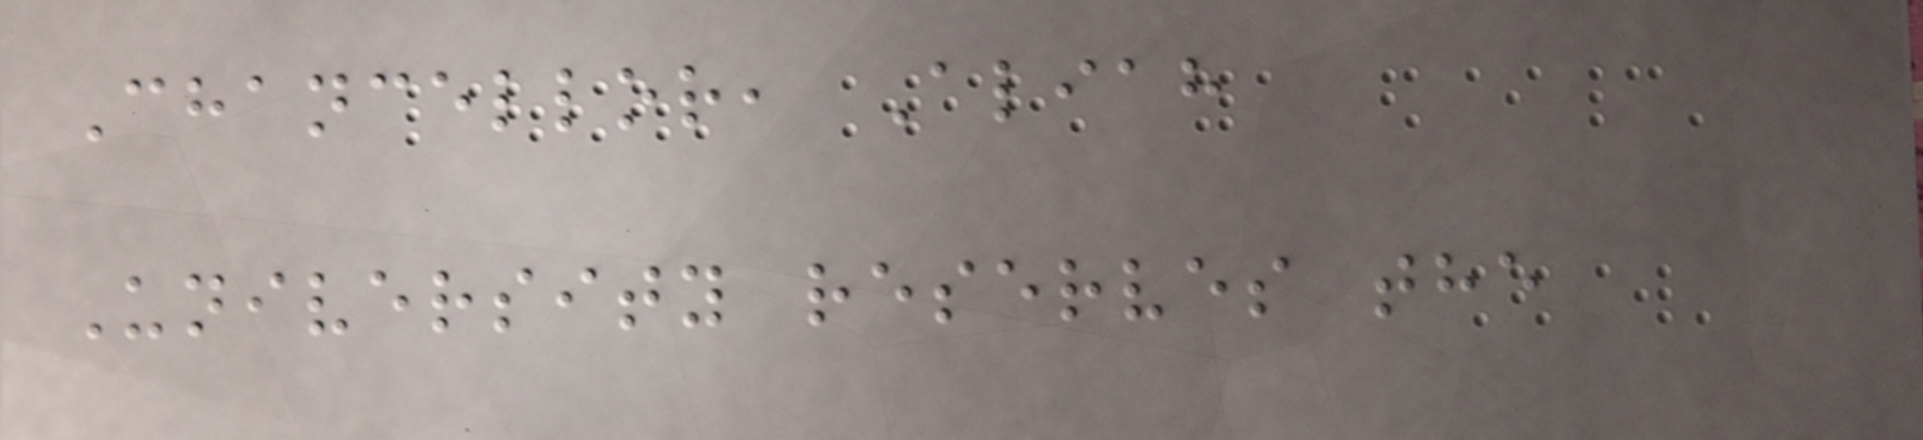Chancellor, Aliah
University reserves the
